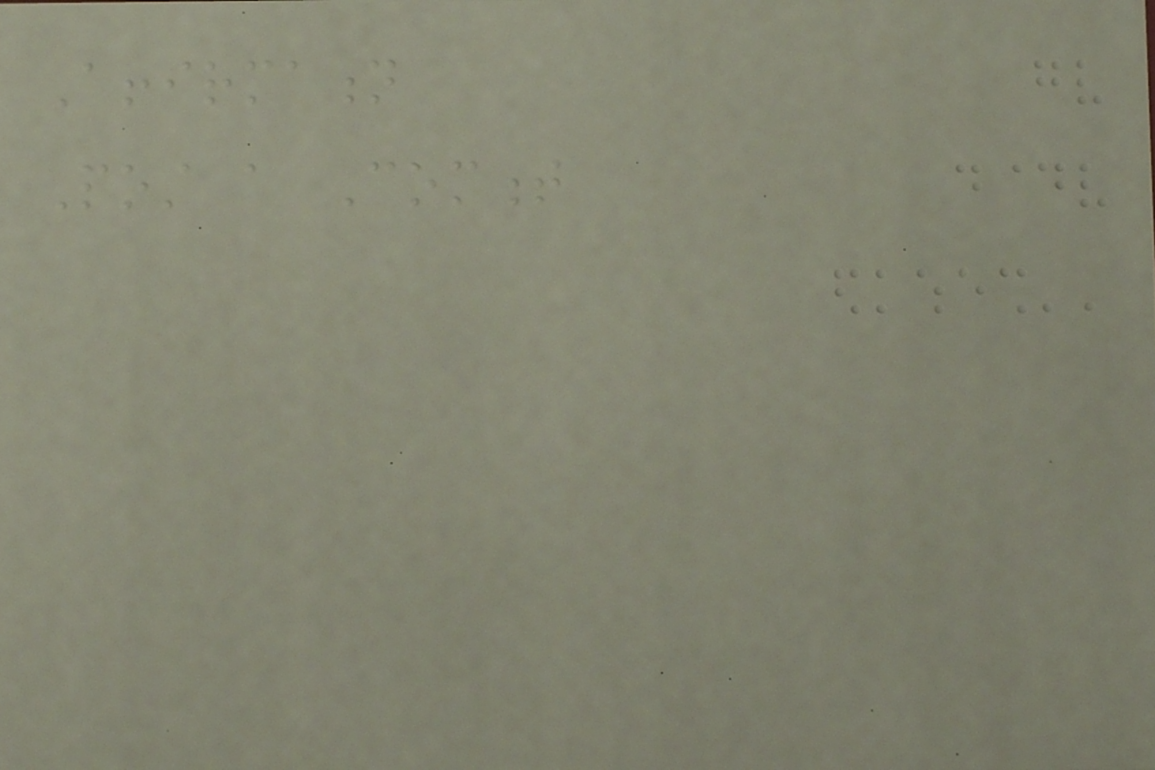Affirmation
Post a Comment
